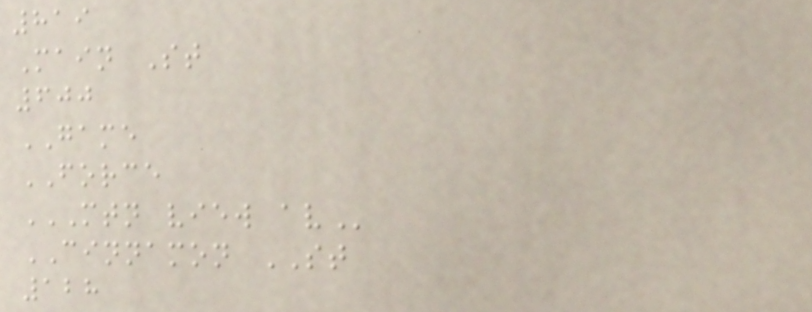819
Main St
600
GAME
FORCE
MTN VIEW AV
CINNAMON ST
128
